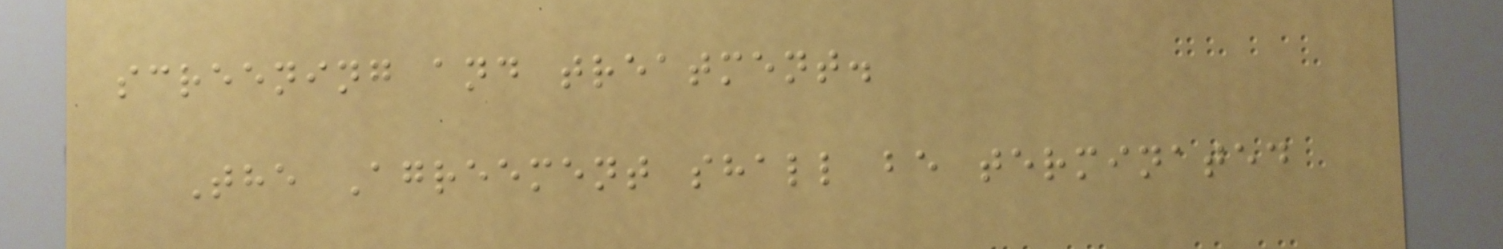screening and treatment.
The Agreement shall be terminated
